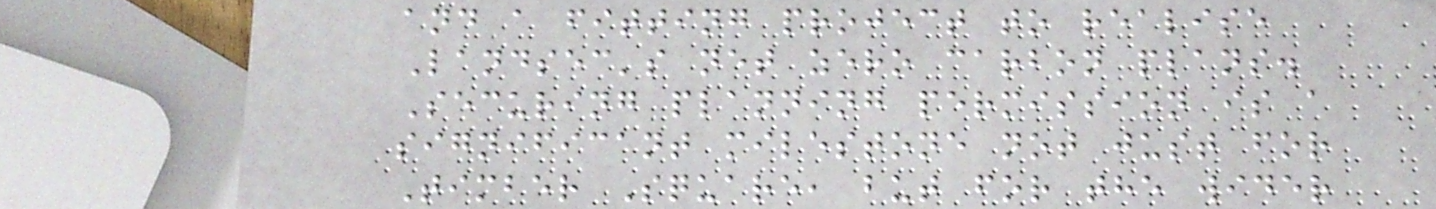and a fitting project to realise
Landsec's net zero carbon plans.
Securing planning permission is a
significant milestone not just for
Timber Square, but for the wider
